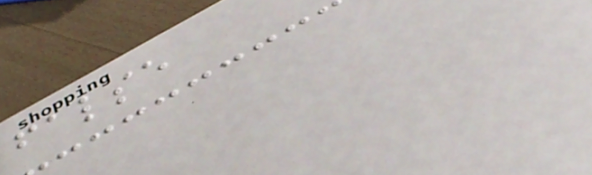false
